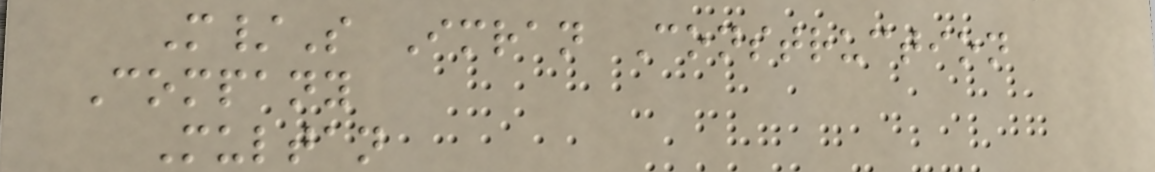M/S Imran Construction
Company
Multan
